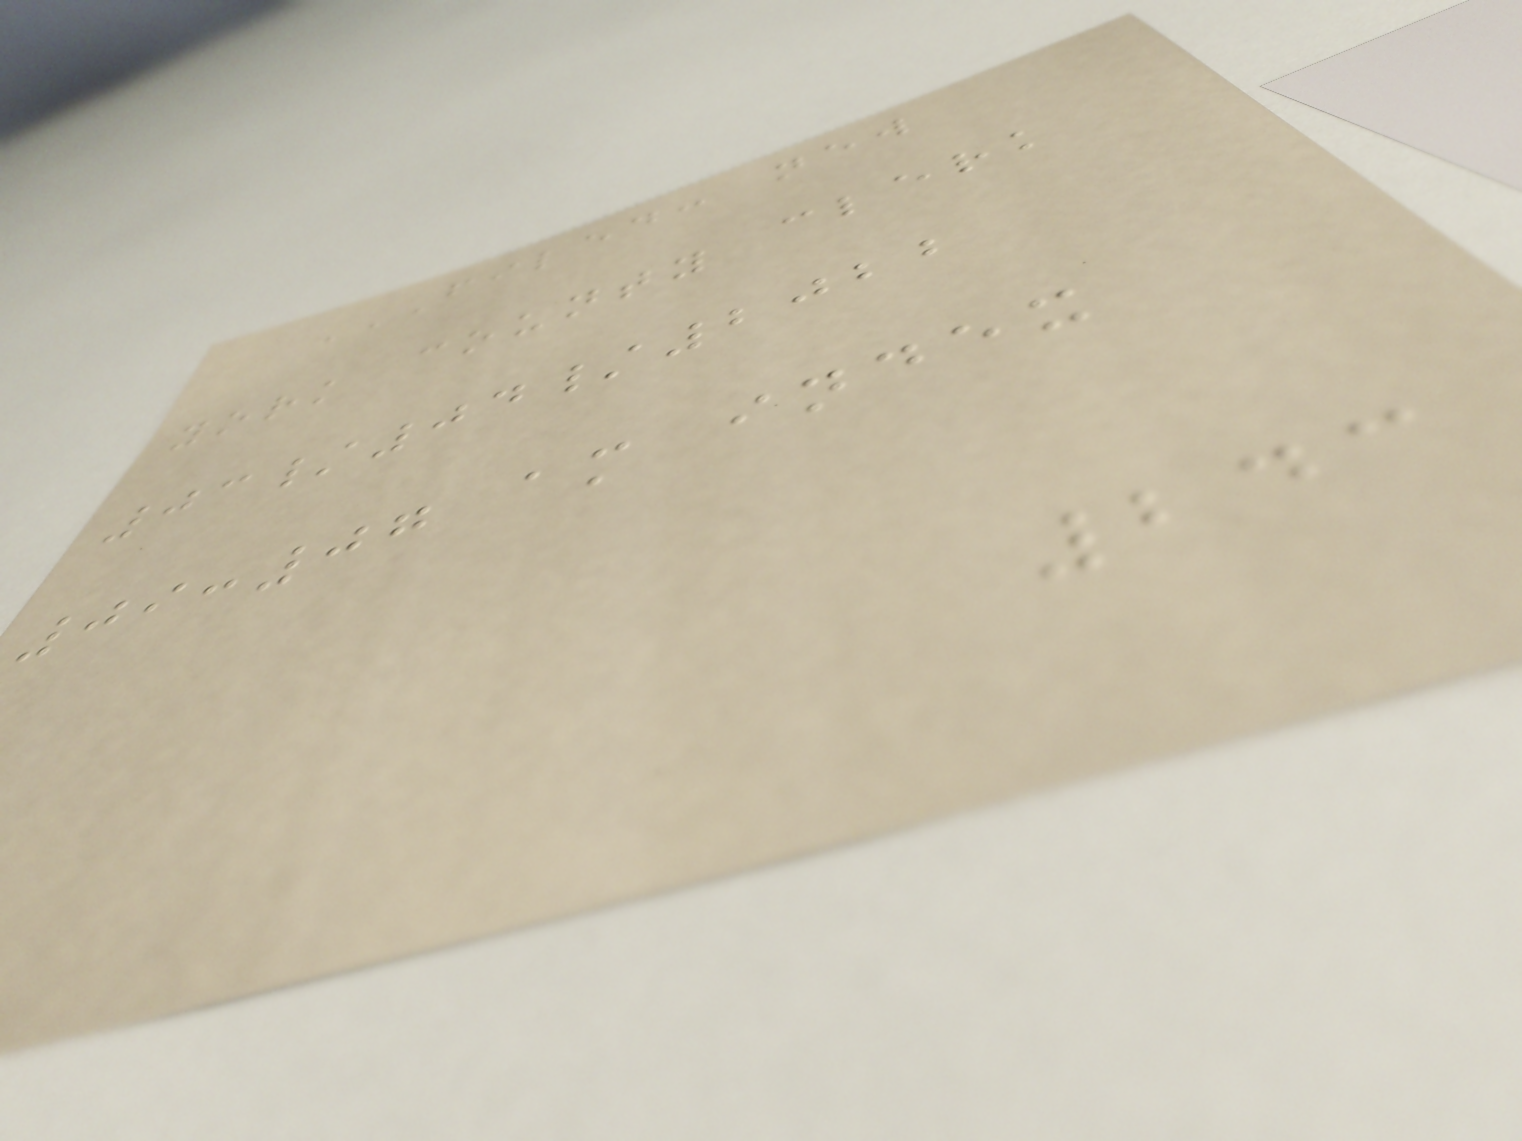FILED: NEW
YORK COUNTY CLERK
03/04/2022
09:07 AM INDEX
243
